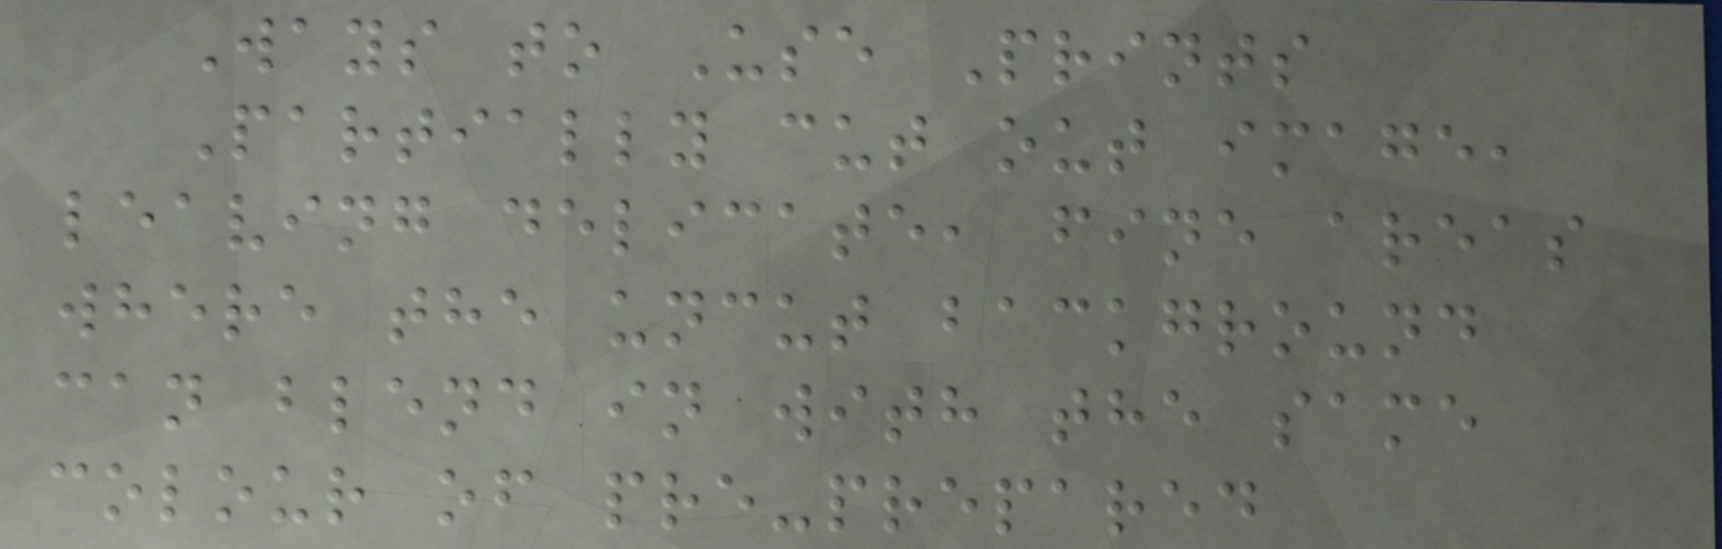Ways to Use Prints
Partially cut out image,
leaving delicate, fine areas
where the uncut background
can blend in with the same
colour of pre-prepared
